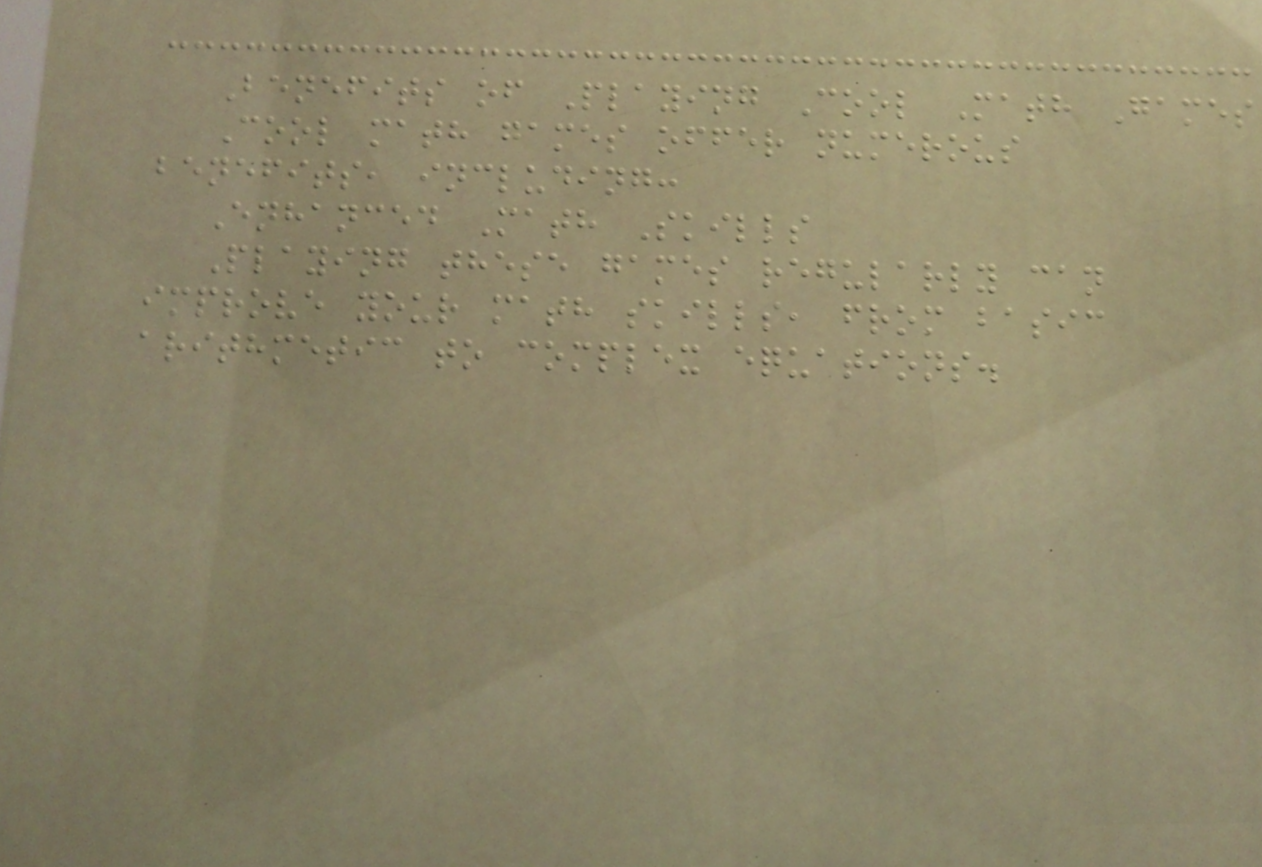Benefits of Playing Cool Math Games
Cool math games offer numerous
benefits, including:
Enhanced Math Skills
Playing these games regularly can
improve your math skills, from basic
arithmetic to complex equations.
